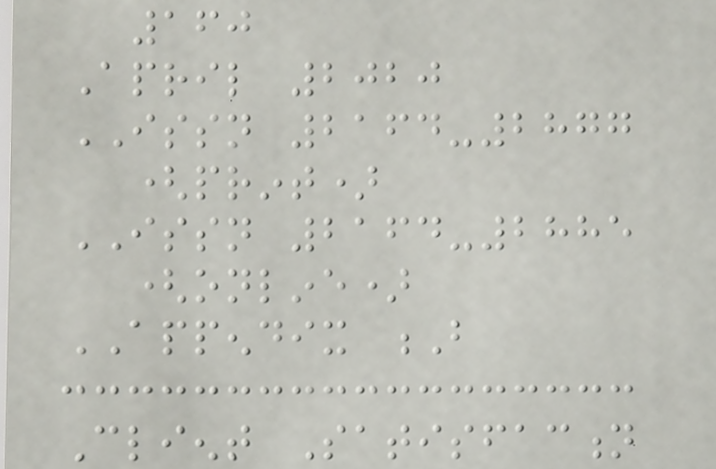160
April 2020
ISSN 2164-2877
(print)
ISSN 2164-2885
(online)
APPENDIX B
Client Satisfaction
